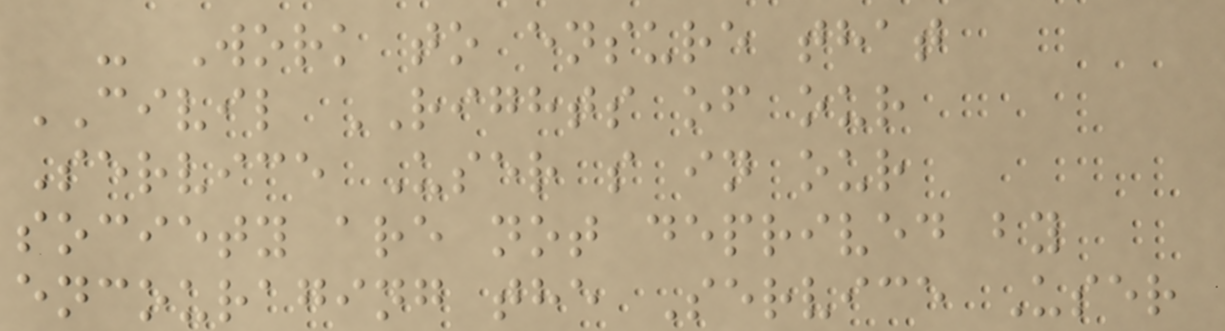- Work to ensure that
CIVIL RIGHTS of our
Service User s in our
society are not deprived by
encouraging the Service User
